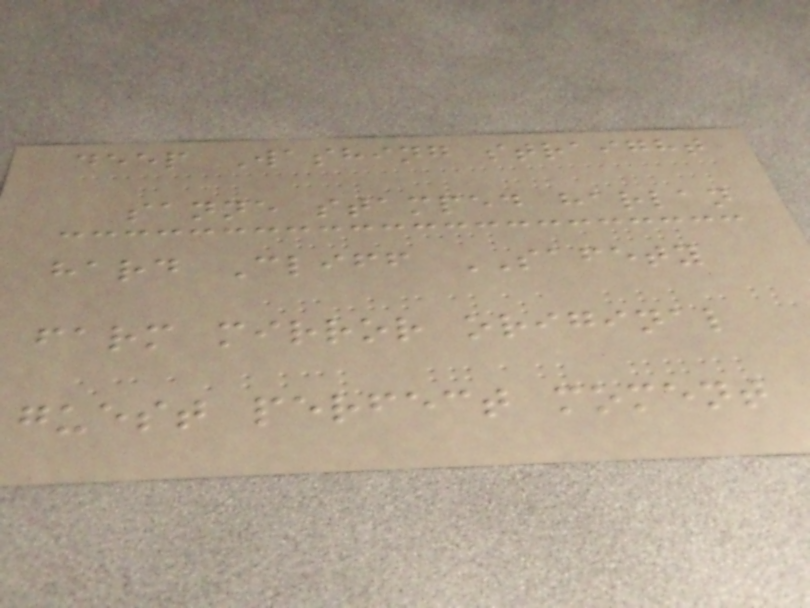deep Washing straight
sanne stamped harlan
hard Cliff SAFETY
farm mirror original
guest perfect moment
